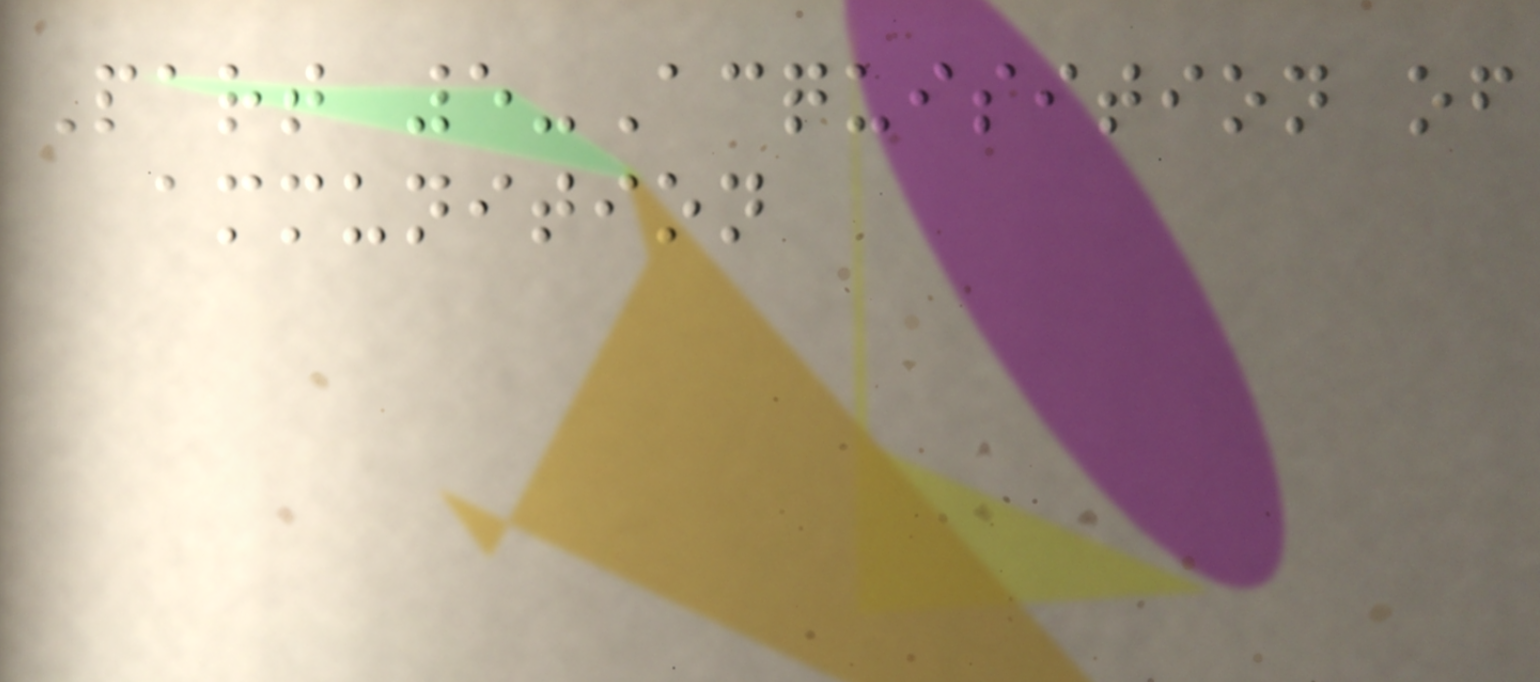Part 5-Acquisition of
ammunition
